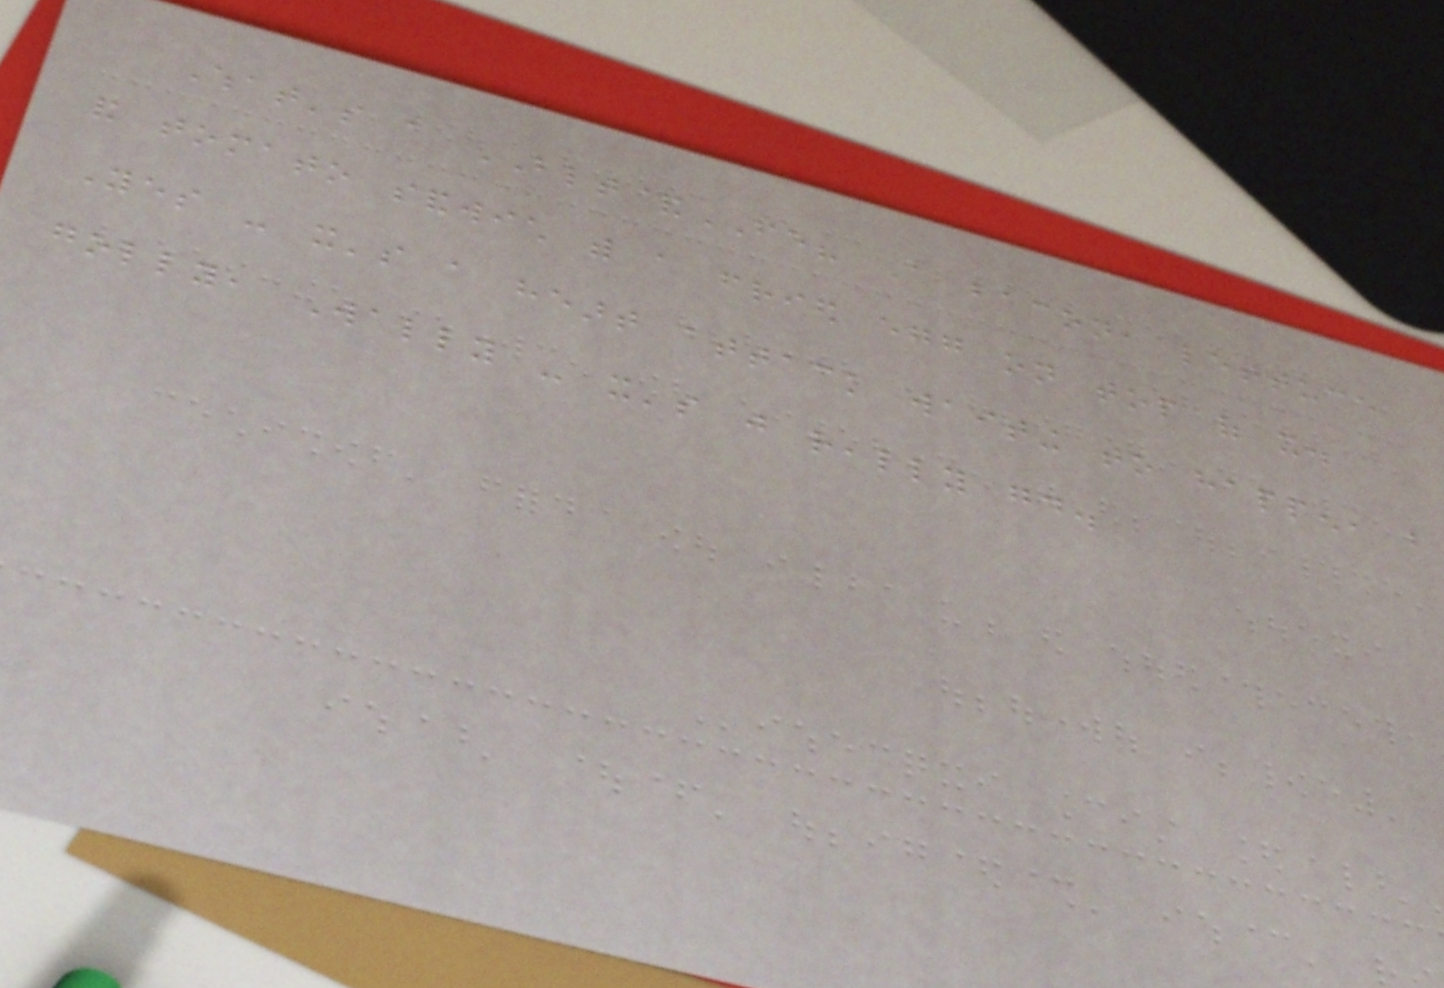What's a BLT&FE? A bacon, lettuce
and tomato sandwich with a fried egg on top of it.
Yes - it's a heart attack waiting to happen, but
golly, Wally - it's just really good.
